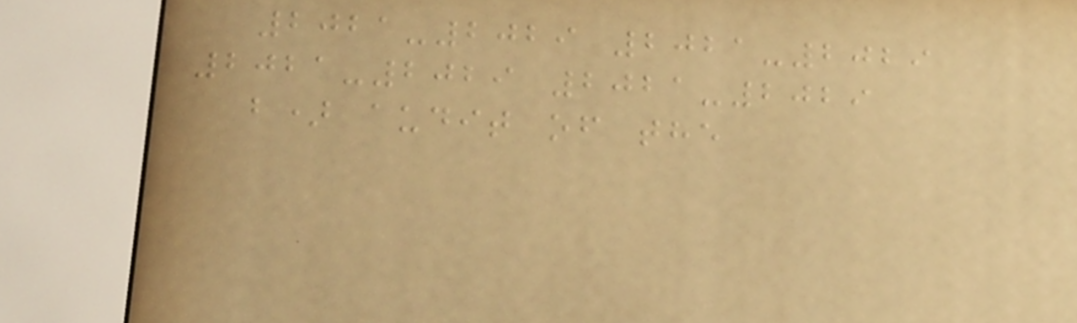2021-2029 2021-2029
2021-2029 2021-2029
b) audit of the
